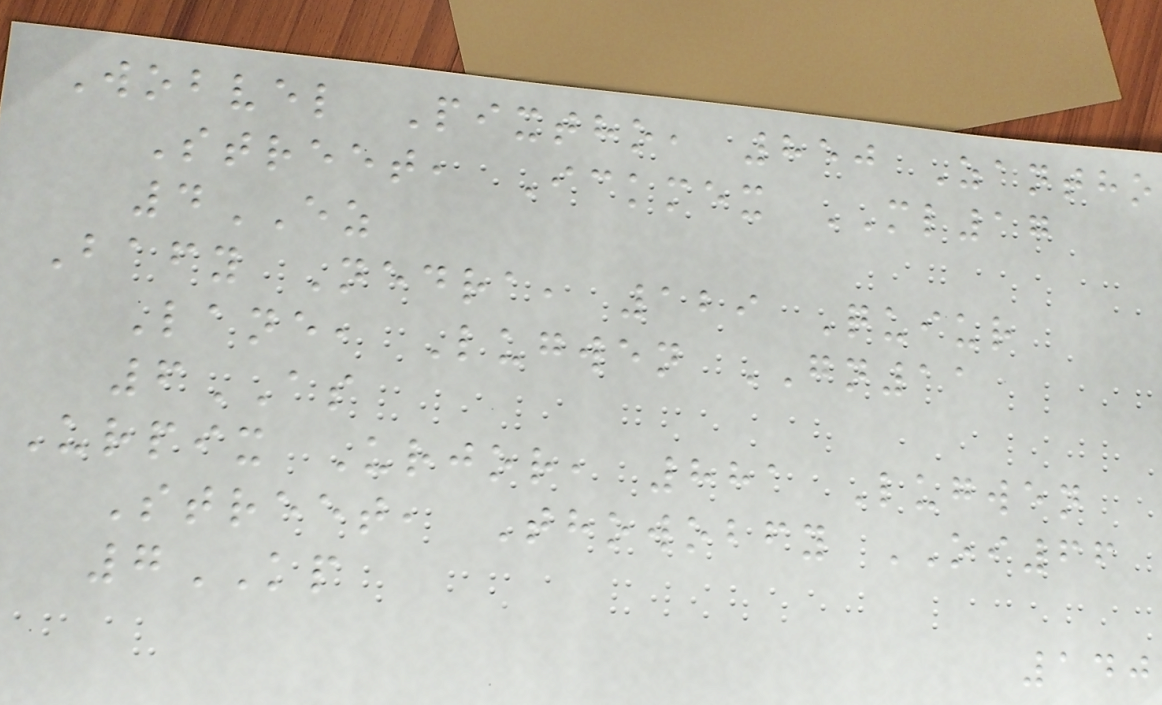Wobvel Pixtho, 850 Zantho
Street, Ickmex ML17
4EZ
Bafy Nedra, 129 Quiur
Lane, Lugwen GN11
6AS
Urpix Urjor, 881 Lugwen
Street, Thowobfy OI66
7KP
140
